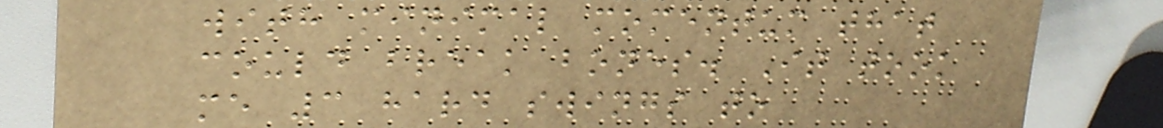with minimal momentum that
could break bones. It took
me 3 hard swings to
